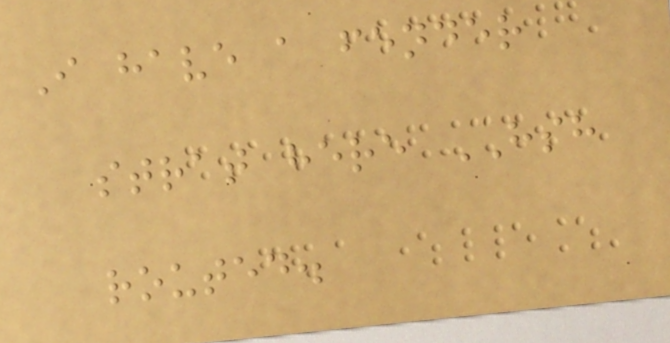I have a fender
strat here HSH
routed.
